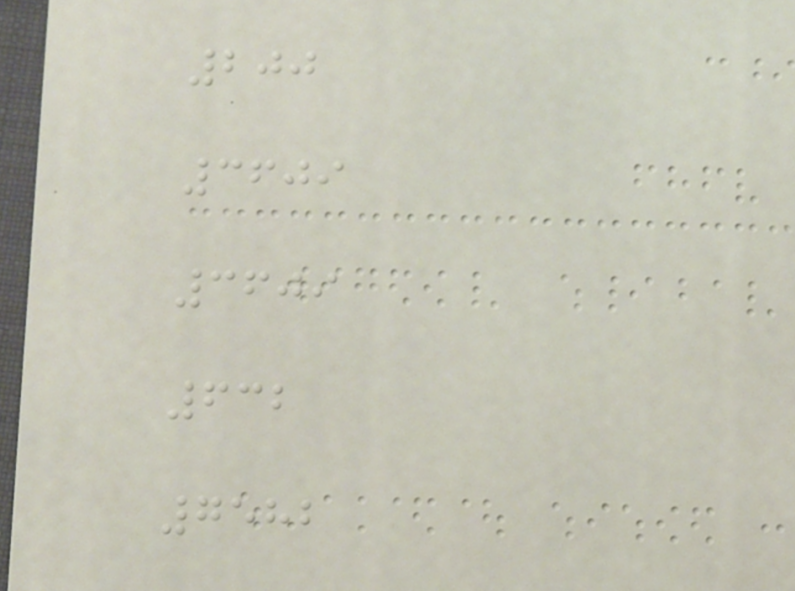200
3609
3609
632
7582
